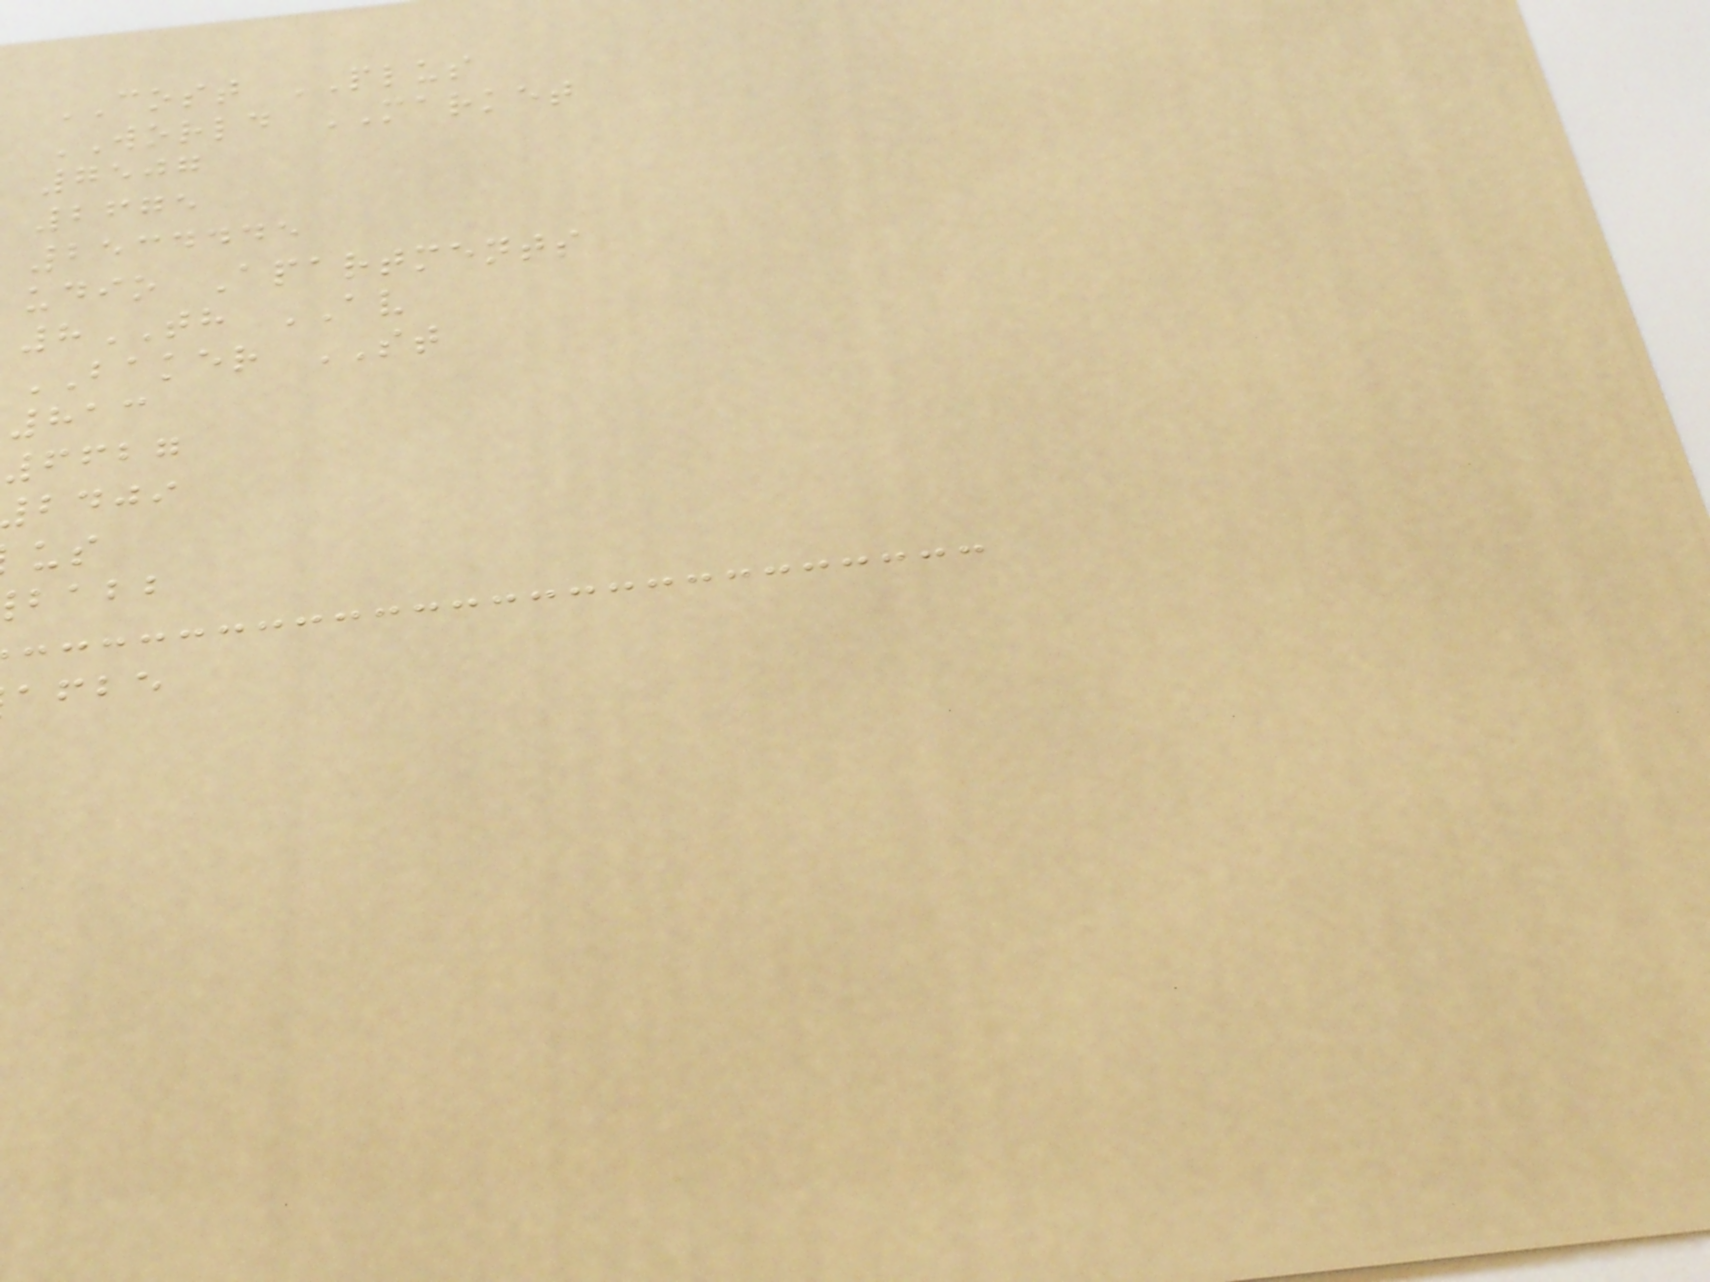COST PLUS
WORLD MARKET
7507
2675
2534445
udio Apartments
8TH AV
BAKER ST
813
6627
bdji
babb
afbe
